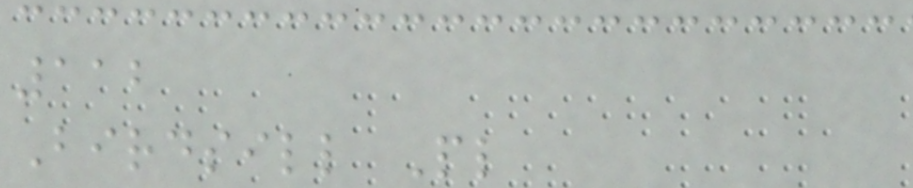112
Birdsill Pl
